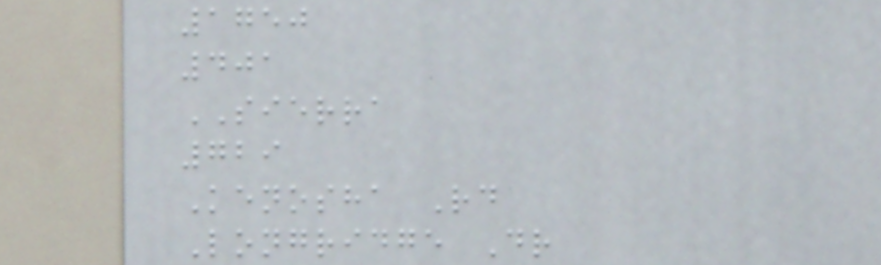1750
401
SIERRA
729
Kenosha Rd
Longridge Dr
